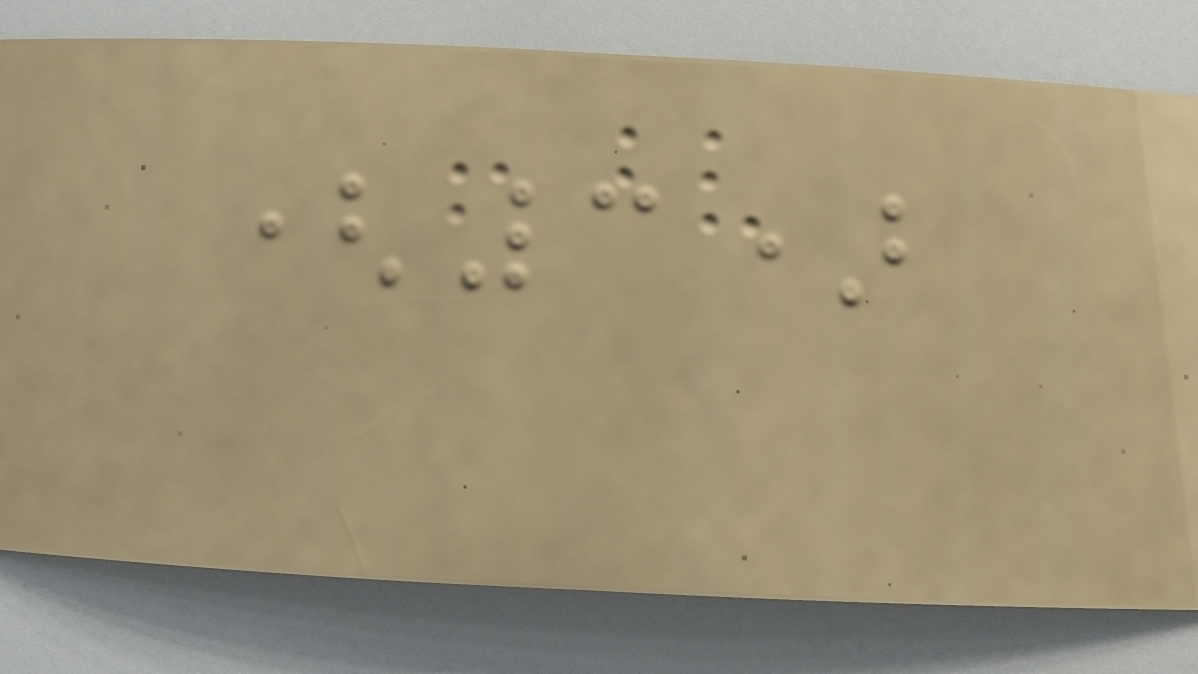(3)
